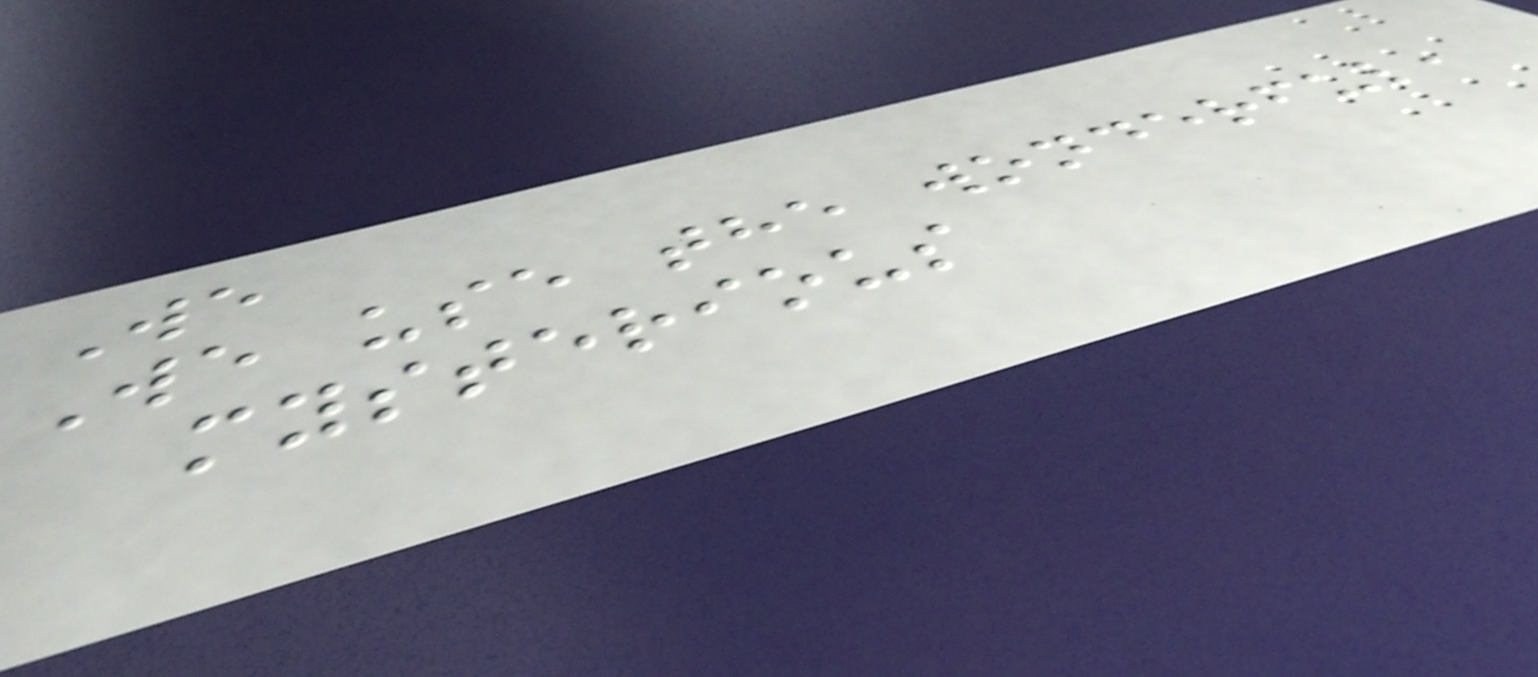We
We use the wonderful,
mysterious
